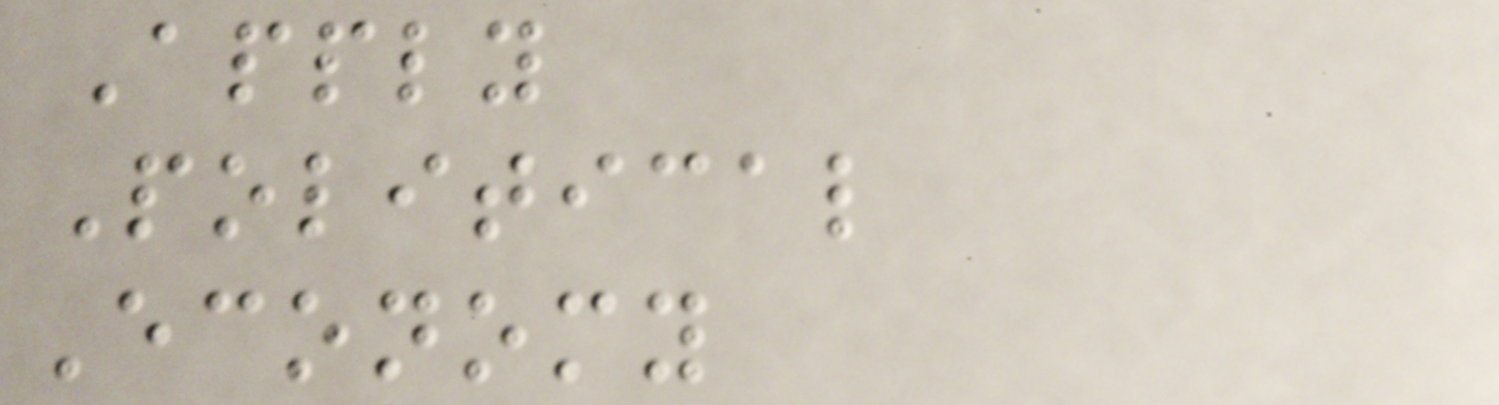Apply
Political
Economy
